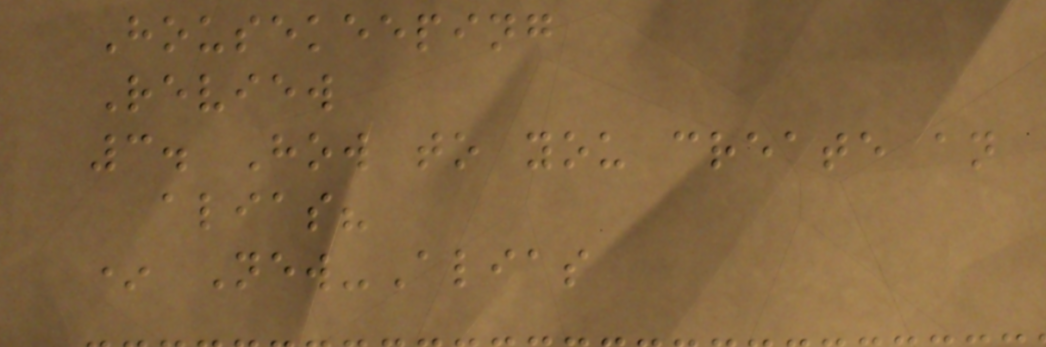Housekeeping
Review
3. How to you create an
alias?
* New-Alias
